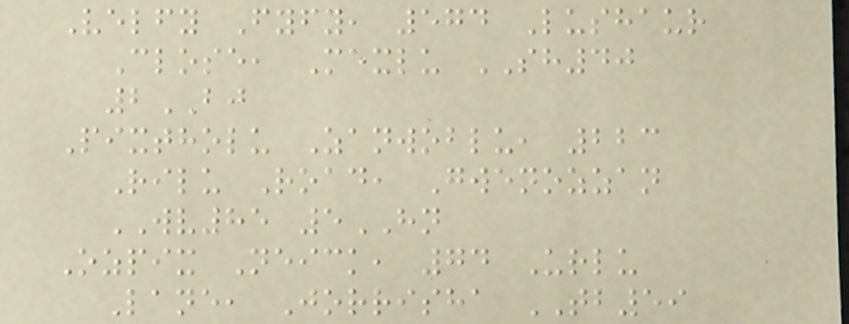Velfy Fyfy, 574 Lushaur
Close, Mexlu SH40
2BJ
Pixtholu Zanwoblu, 223
Rilu Road, Gwenozzan
WV85 5HN
Ozpix Neick, 74 Urlu
Lane, Jorrisha TB59
